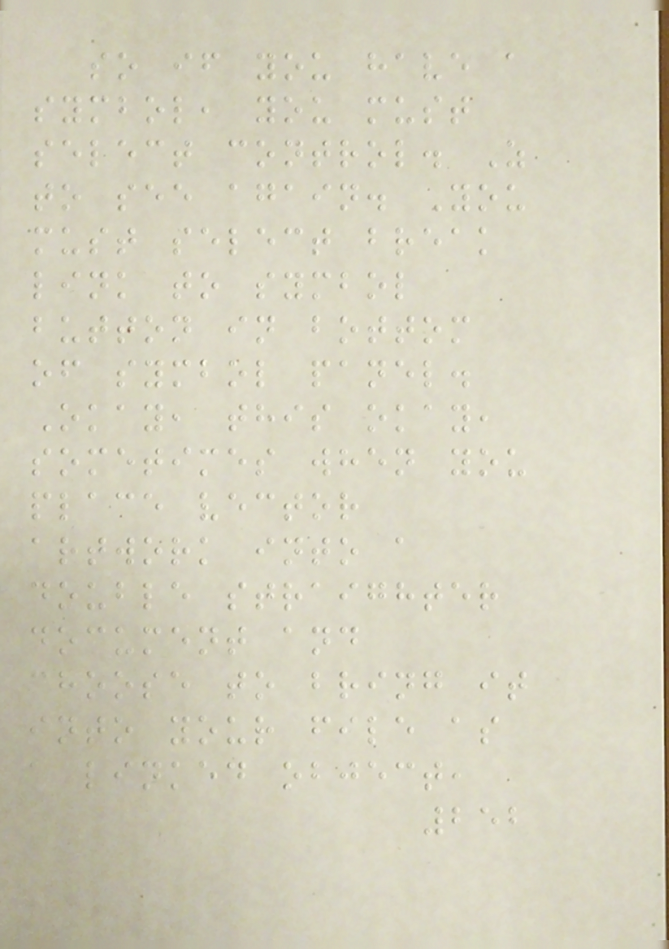so if you have a
symbol, you must
select control. Z
to see again. You
must select break
link to symbol
button in bottom
of symbol panel.
Okay, this okay,
sometimes when you
place vector
artwork into a
double straighter
document and
choose to bring it
into your file as
a linked object,
252
